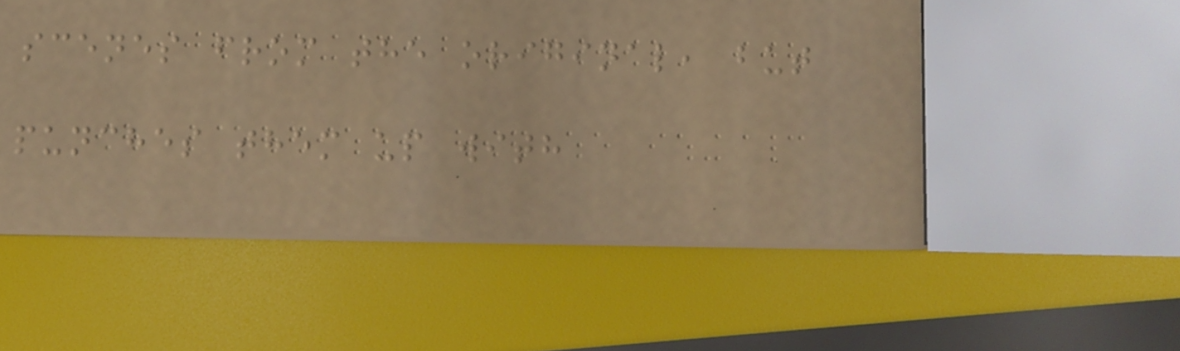scenes from the original, but
punches them up with
